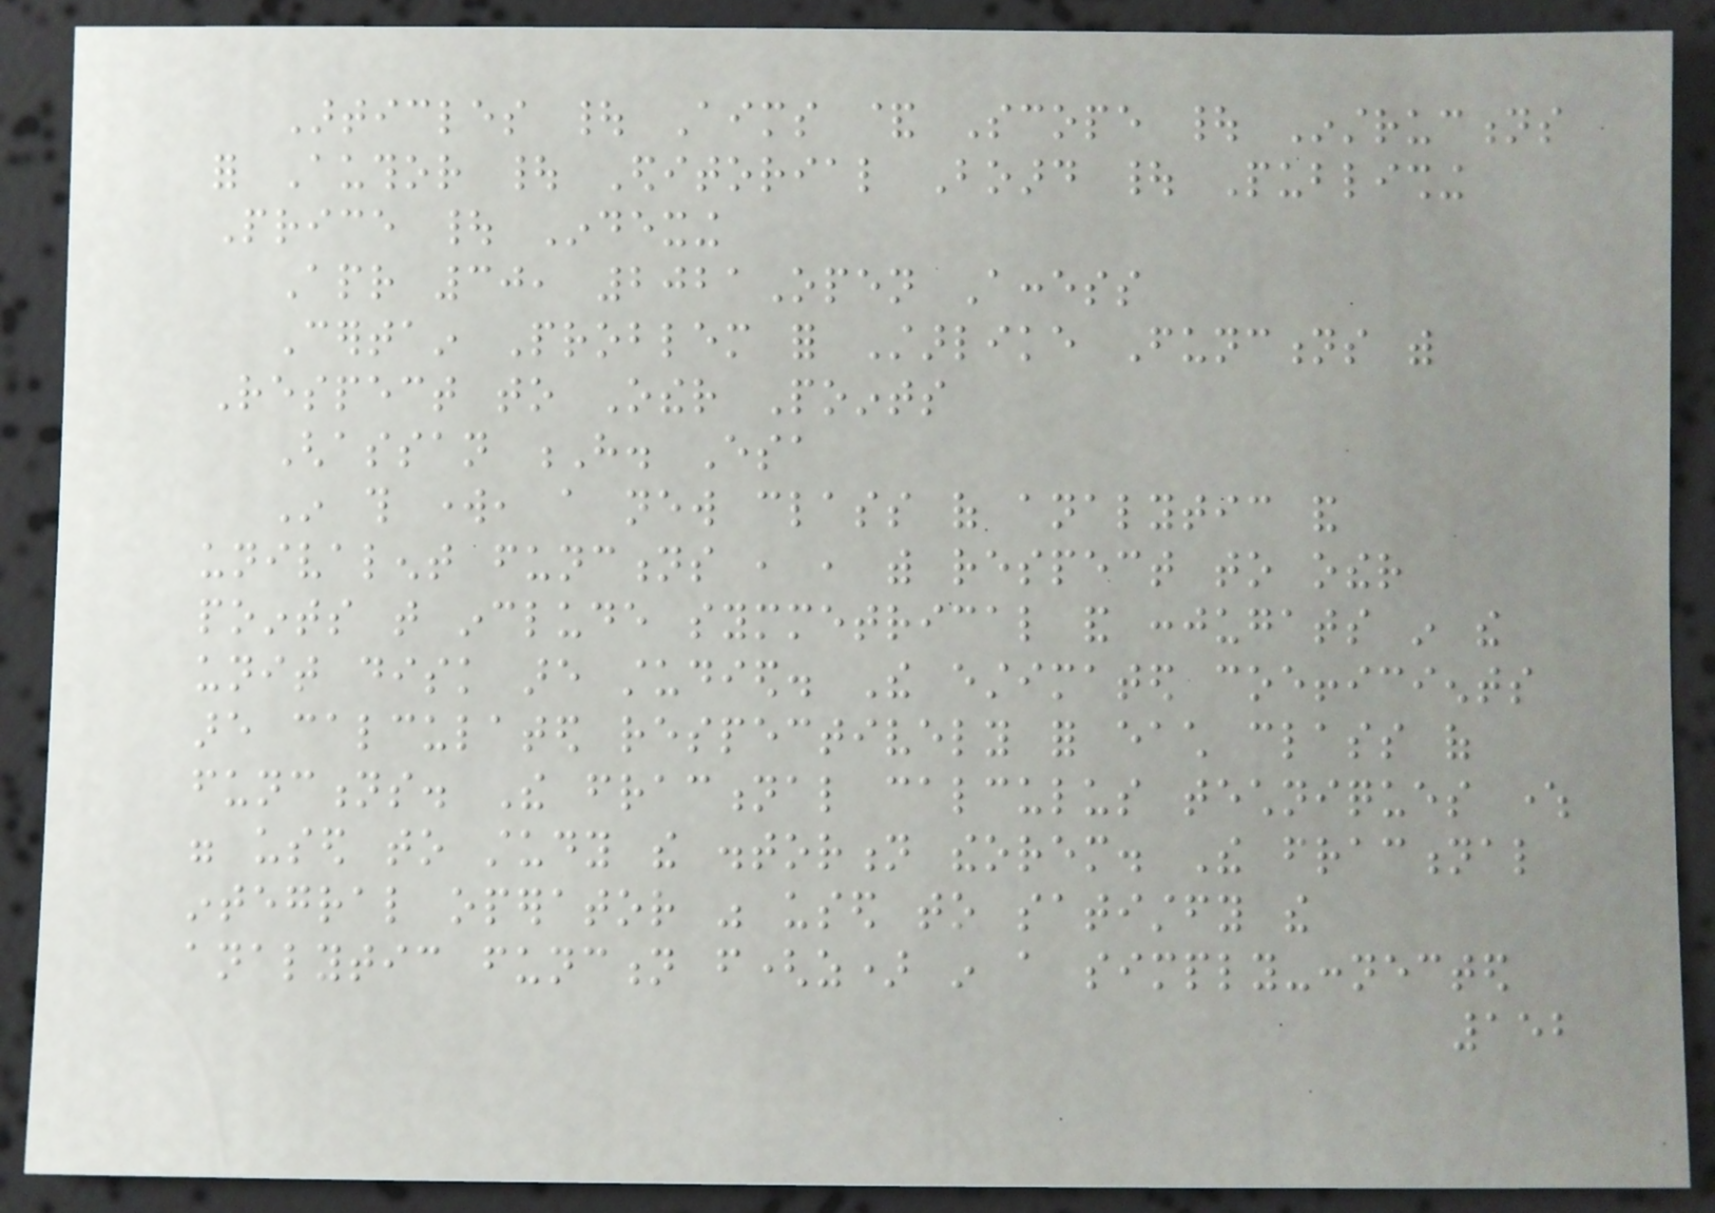Articles | Aims & Scope | Instructions
for Author | Editorial Board | Publishing
Price | Indexing
Apr 30, 2021Open Access
Certain Problem for Starlike Functions with
Respect to Other Points
Ghassan H. Esa
In this work, a new class of analytic and
univalent functions , , with respect to other
points that include symmetrical and conjugats in the
unit disk are studied. The estimated coefficients
are calculated respectively for each class of
functions. The fractional calculus techniques where
were used to study the distortion theorem. The fractional
integral operator was used to satistfy the
analytic function f(z) in a simply-connected
152
